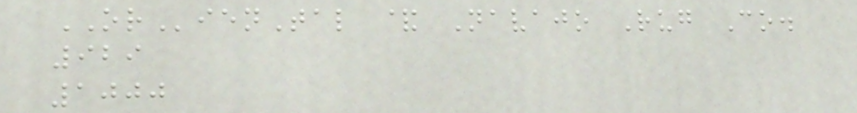ORienTal & Navajo Rug Co.
929
1000
